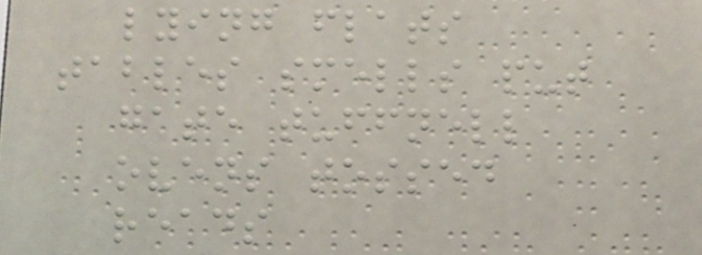lying flats
tables smells put
gate tuffnell
ovens tossed
reads
